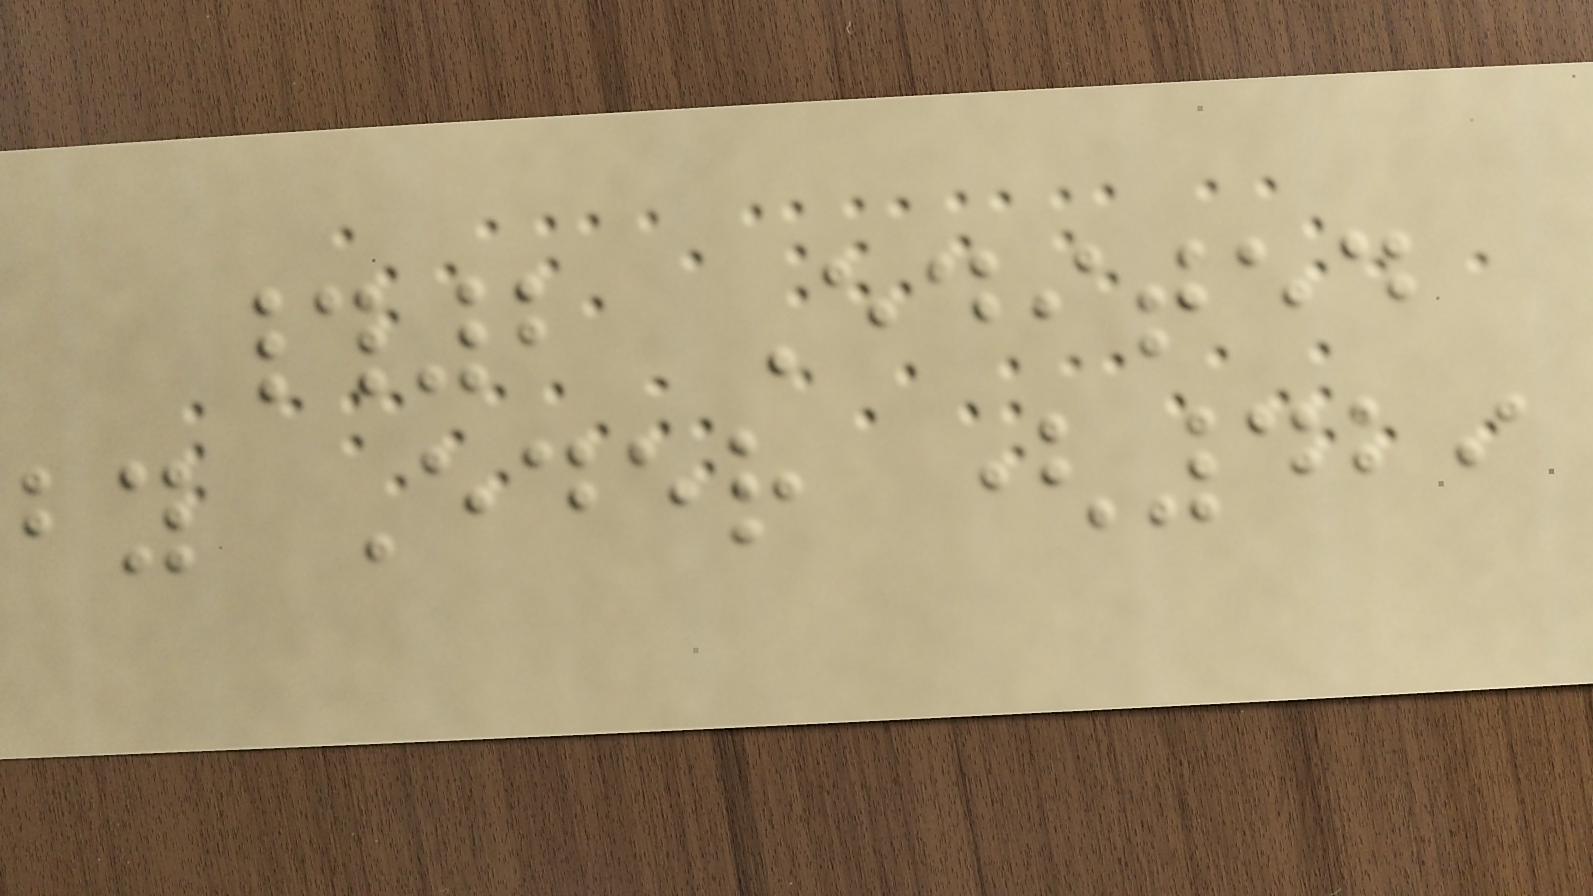#2 Edited
by Eder (429
